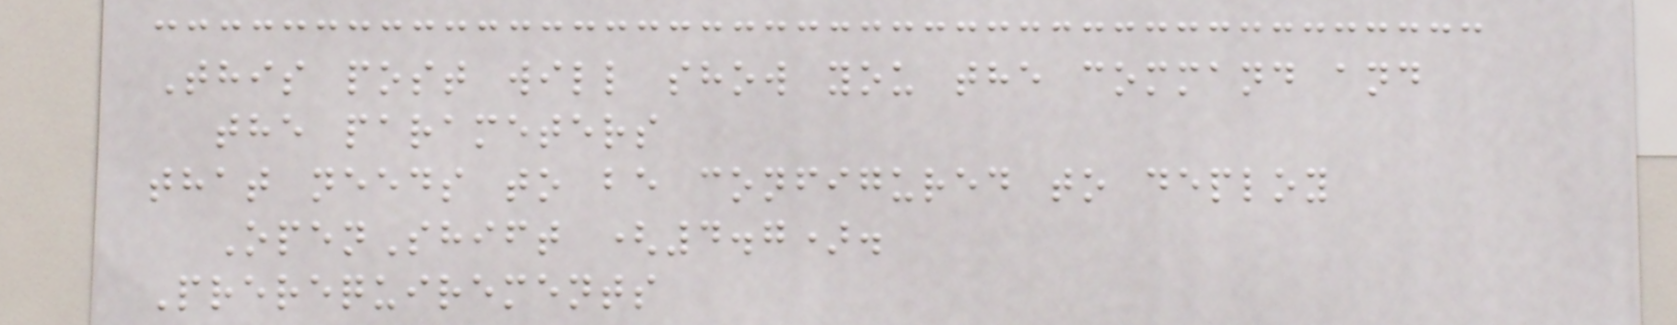This post will show you the command and
the parameters
that needs to be configured to deploy
OpenShift (4.7).
Prerequirements
